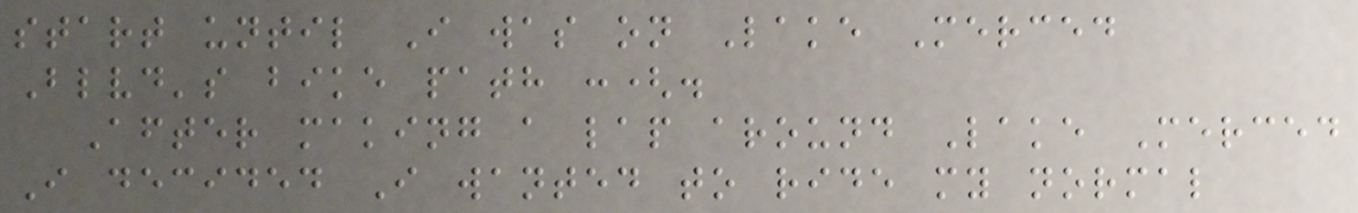start until I was on Lake Merced
Blvd's bike path :(.
After making a lap around Lake Merced
I decided I wanted to ride my normal
